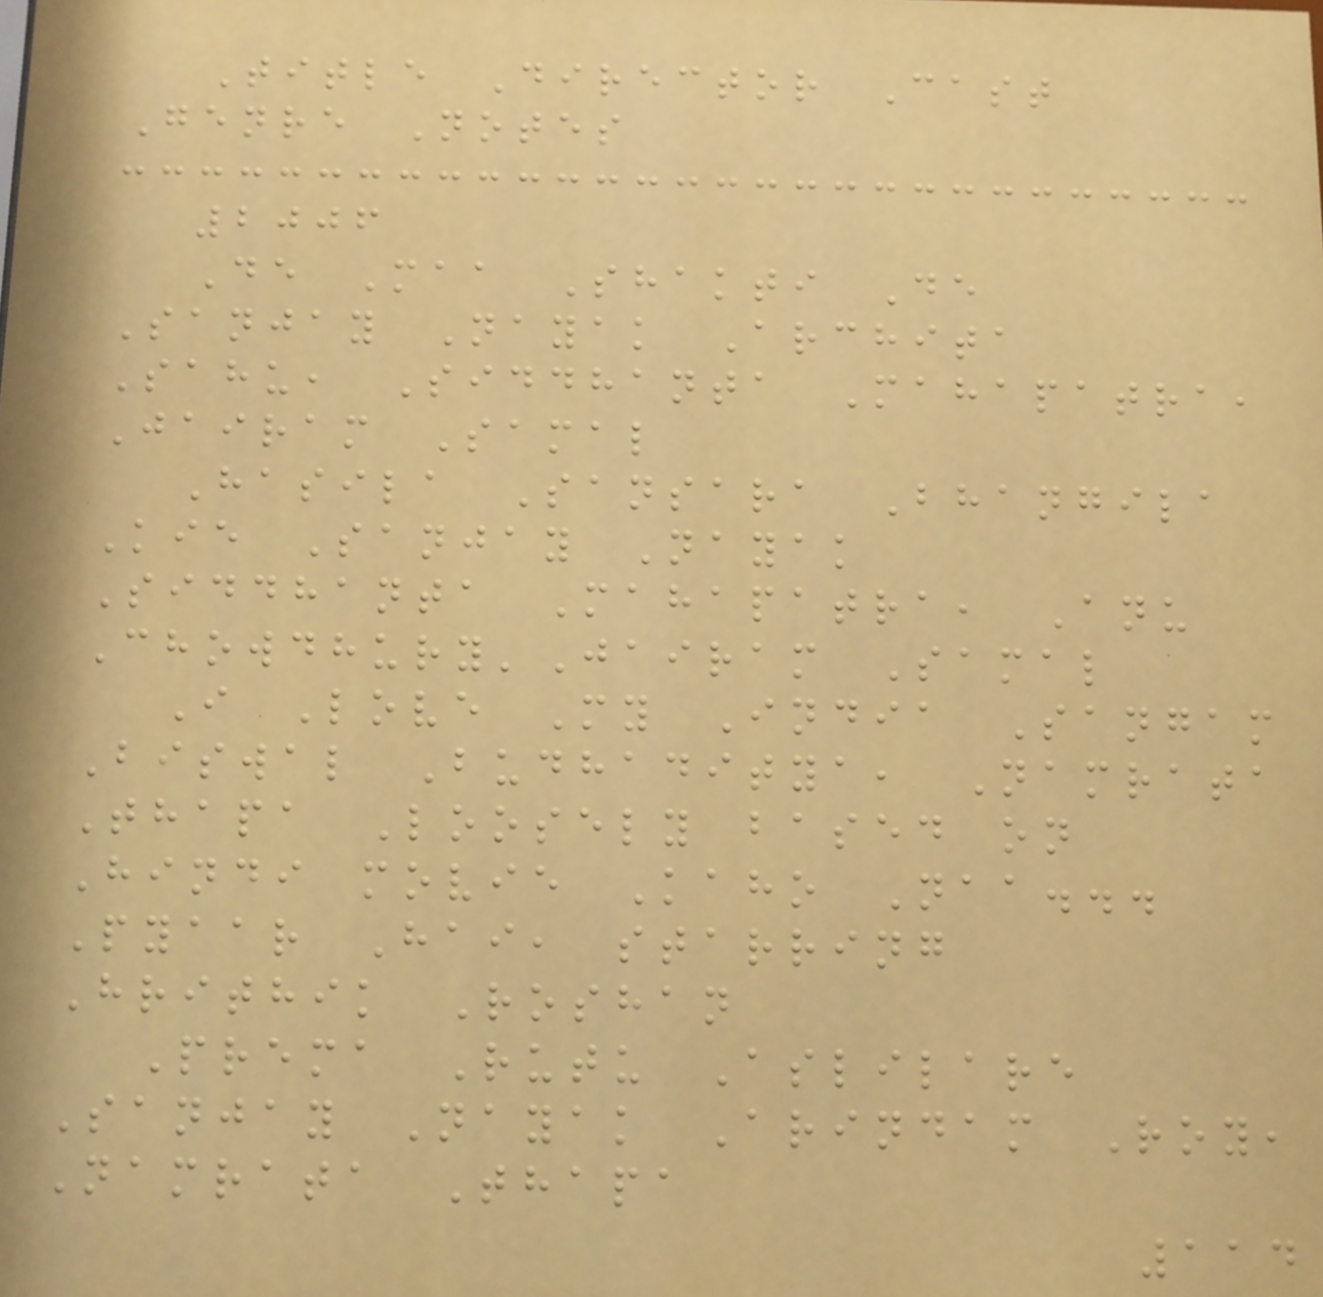Title Director Cast
Genre Notes
2006
De Maa Shakti De
Sanjay Nayak Archita
Sahu, Siddhanta Mahapatra,
Jairam Samal
Hasila Sansara Bhangila
Kie Sanjay Nayak
Siddhanta Mahapatra, Anu
Chowdhury'Jairam Samal
I Love My India Sangam
Biswal Budhaditya, Namrata
Thapa Loosely based on
Hindi movie Kaho Naa...
Pyaar Hai, starring
Hrithik Roshan
Prema Rutu Aslilare
Sanjay Nayak Arindam Roy,
Namrata Thapa
114
